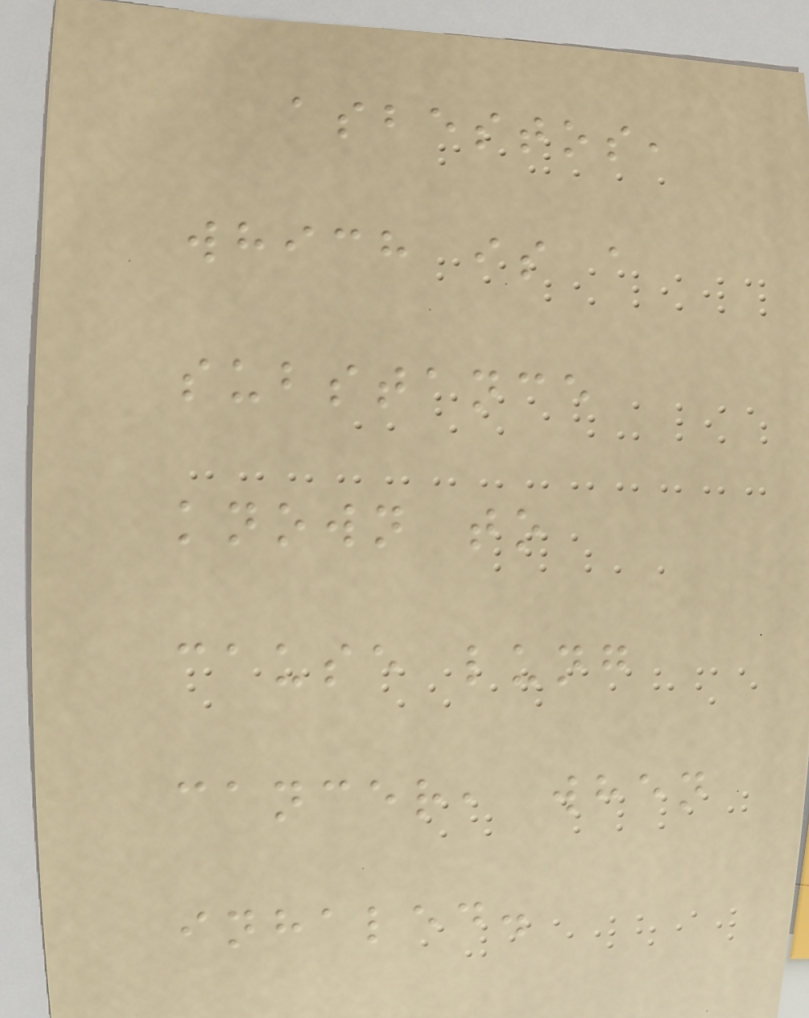asbestos,
which is a
substance
known to
cause lung
cancer, when
inhaled.
